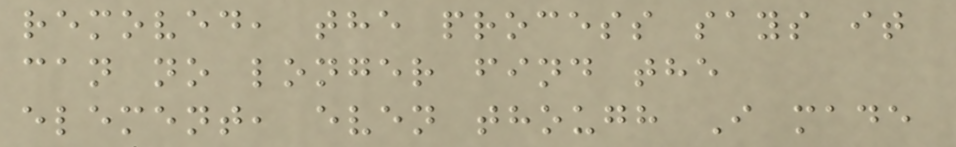removed, the process says it
can no longer find the
element, even though I made
